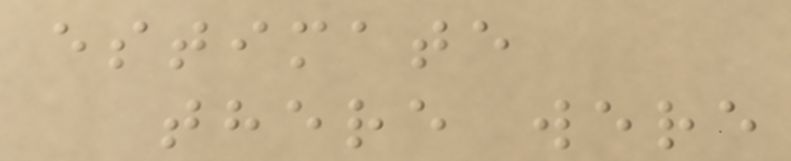estimate
there were
